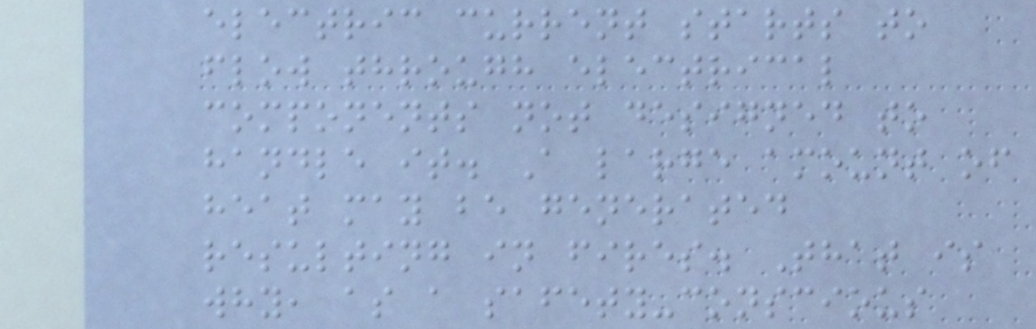electric current starts to
flow through electrical
components not designed to
handle it. A large amount of
heat may be generated
resulting in fires. That is
why, as a safety-conscious
